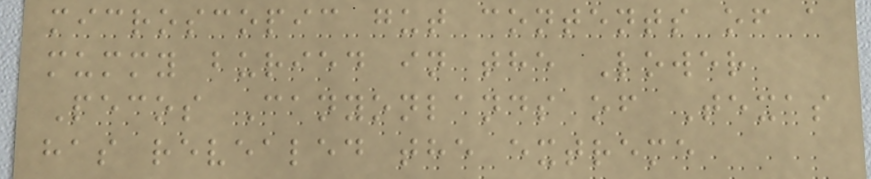microscopic gut contents of a
mummy buried in the Lower
Pecos Canyonlands of Texas
has revealed the extreme
